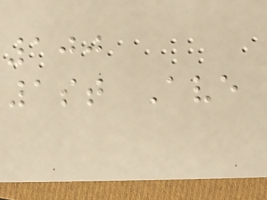100
1st Ave
